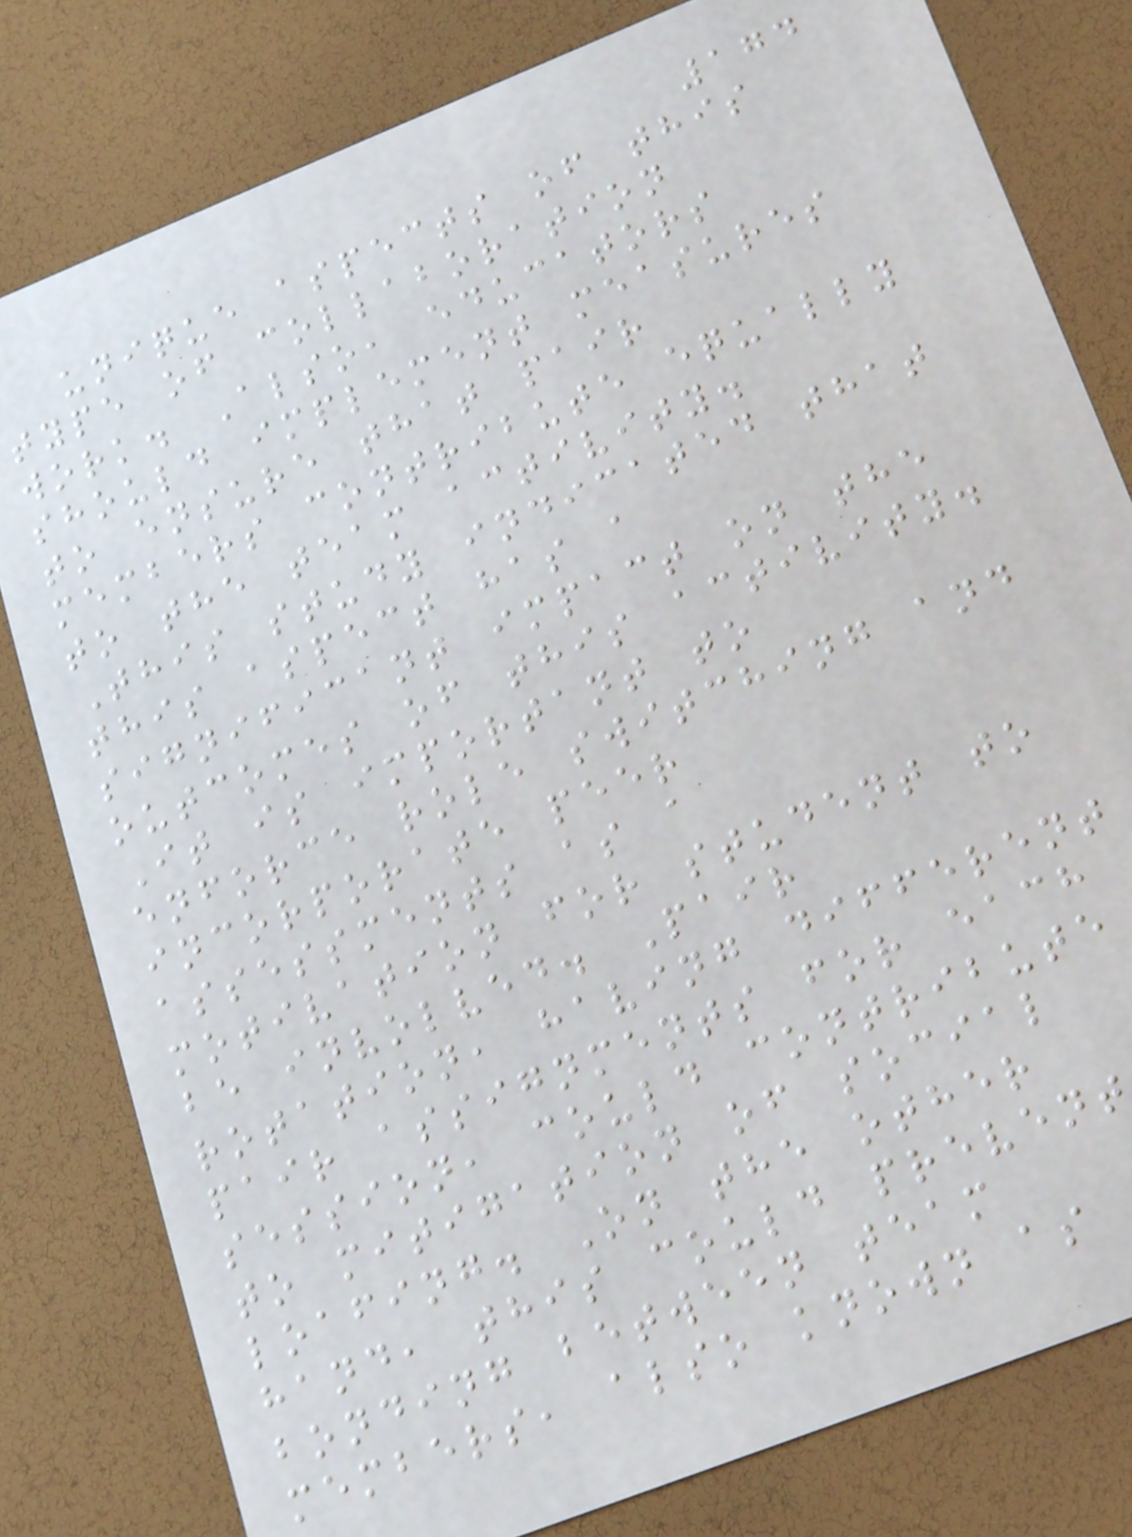174
unique aspects of this
type of collaboration
work. Also, educators
should implement measures
to ensure that pair
members contribute equally
to the team activity.
This study indicated that
this aspect has a
significant impact on the
outcomes of this activity.
It is important to
enforce role switching and
incorporate peer
assessments as a
motivation for student to
be involved. Pair
rotation, having different
pair assignments for each
session, could contribute
to mitigation of social
loafing. On the other
hand, this could prevent
bonding between team
members, also known as
